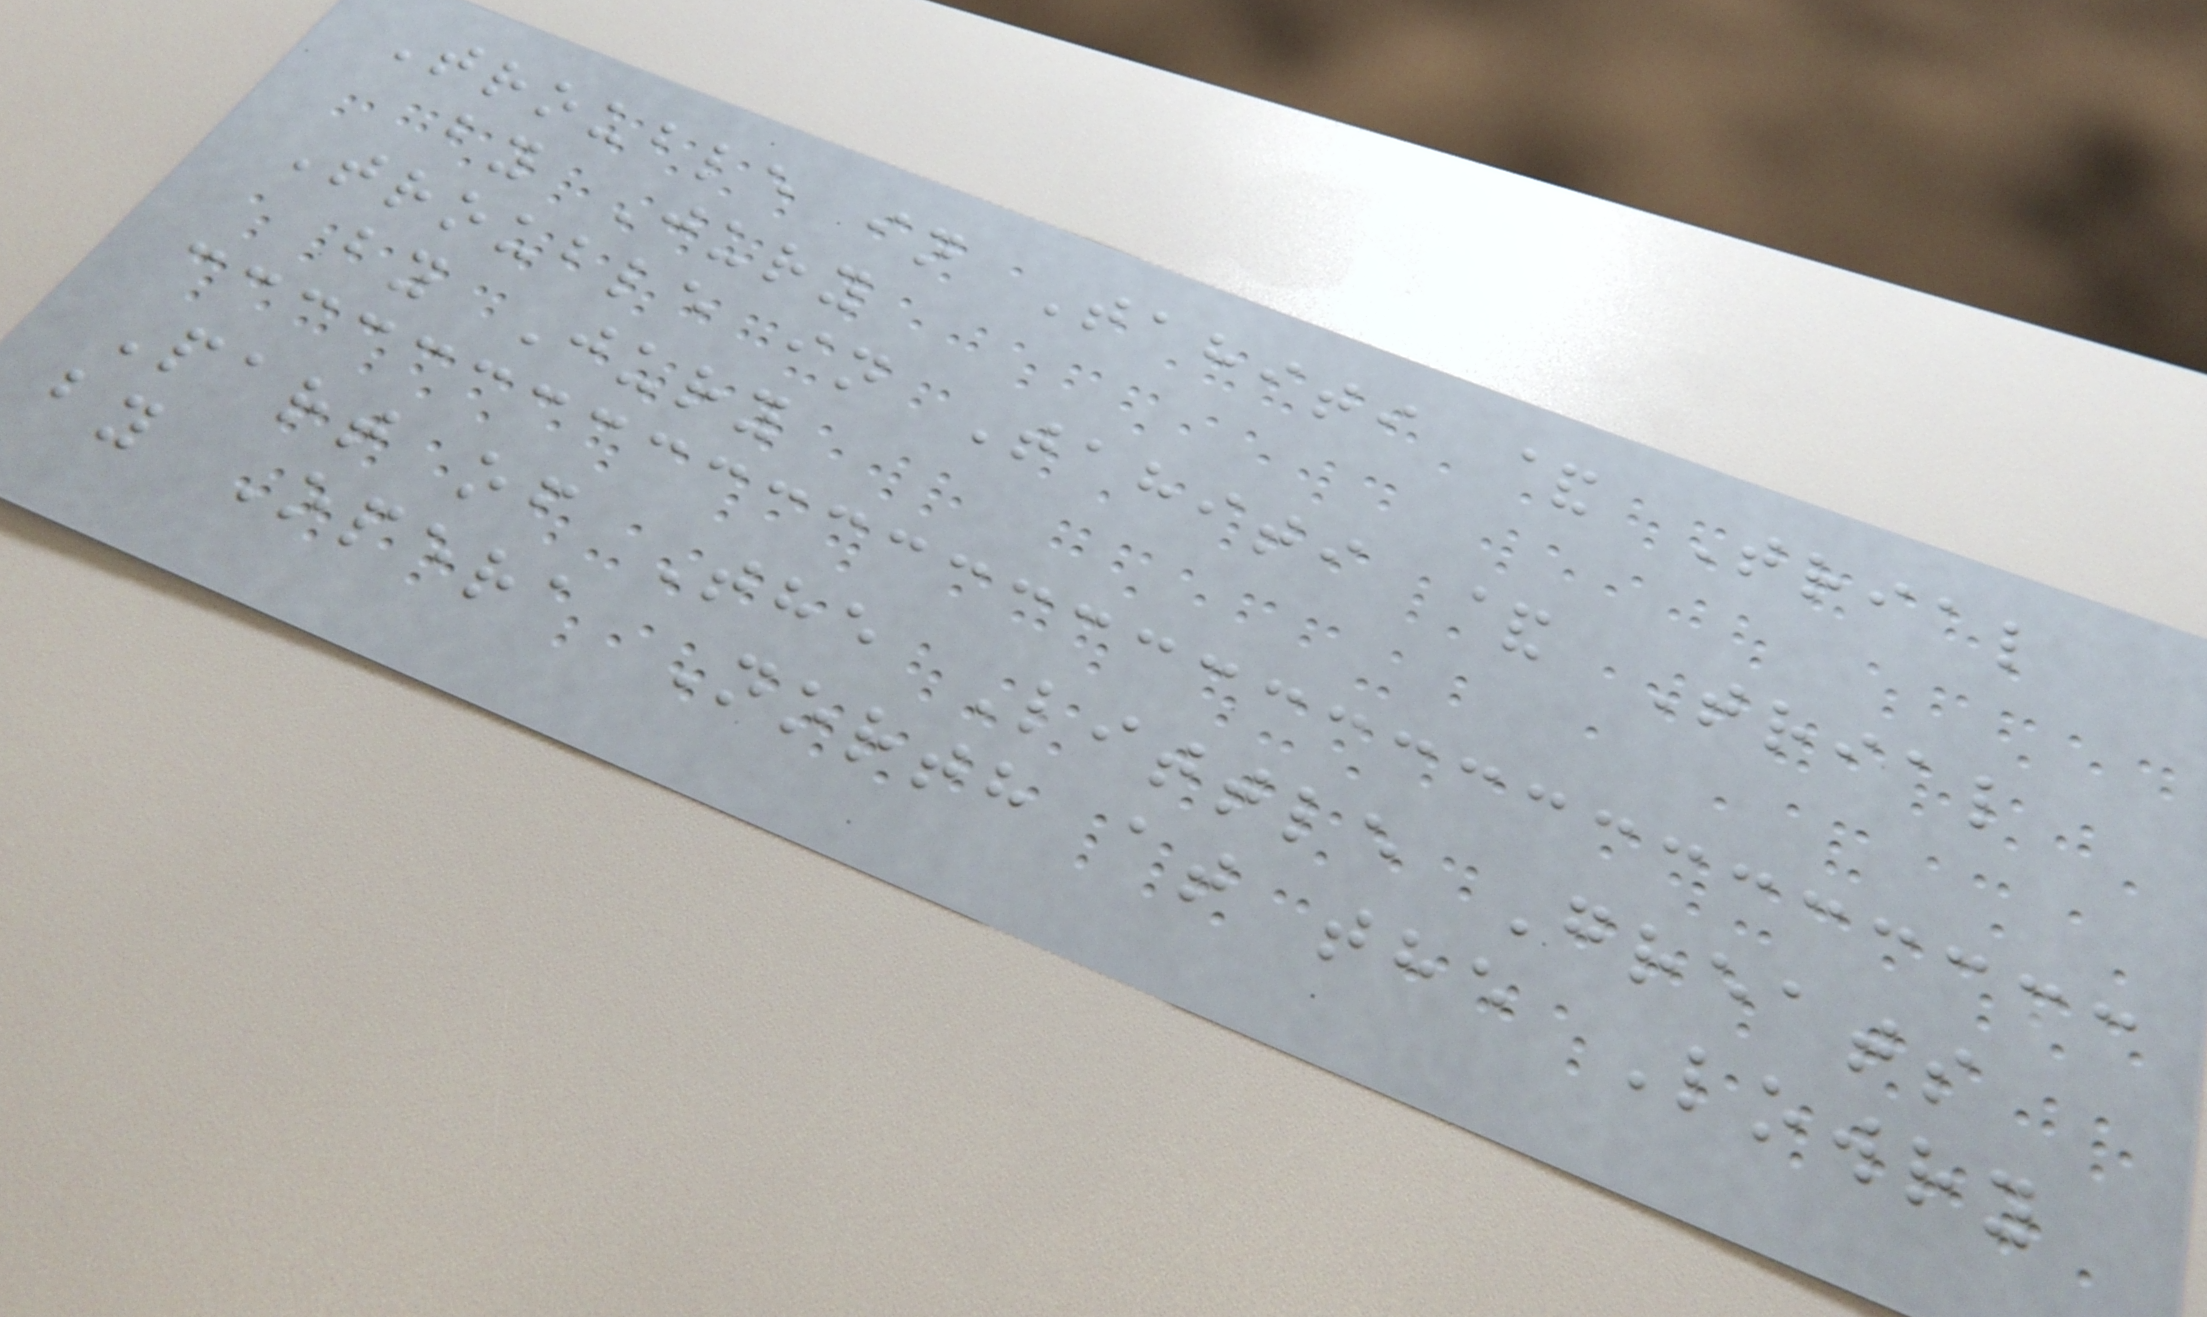Trouble in Tahiti & Trial
by Jury
Trouble in Tahiti & Trial
by Jury
Part of The Little Greats
by Opera North at the Lowry
